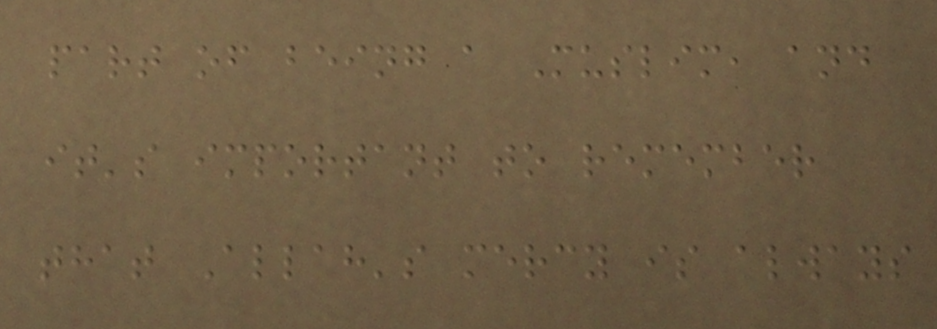part of being a Muslim, and
it's important to remember
that Allah's mercy is always
